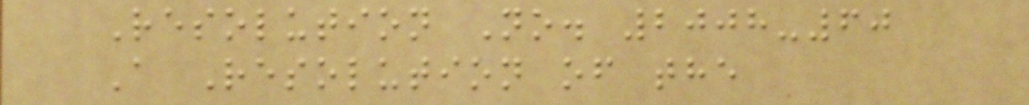Resolution No. 2008-60
A Resolution of the
